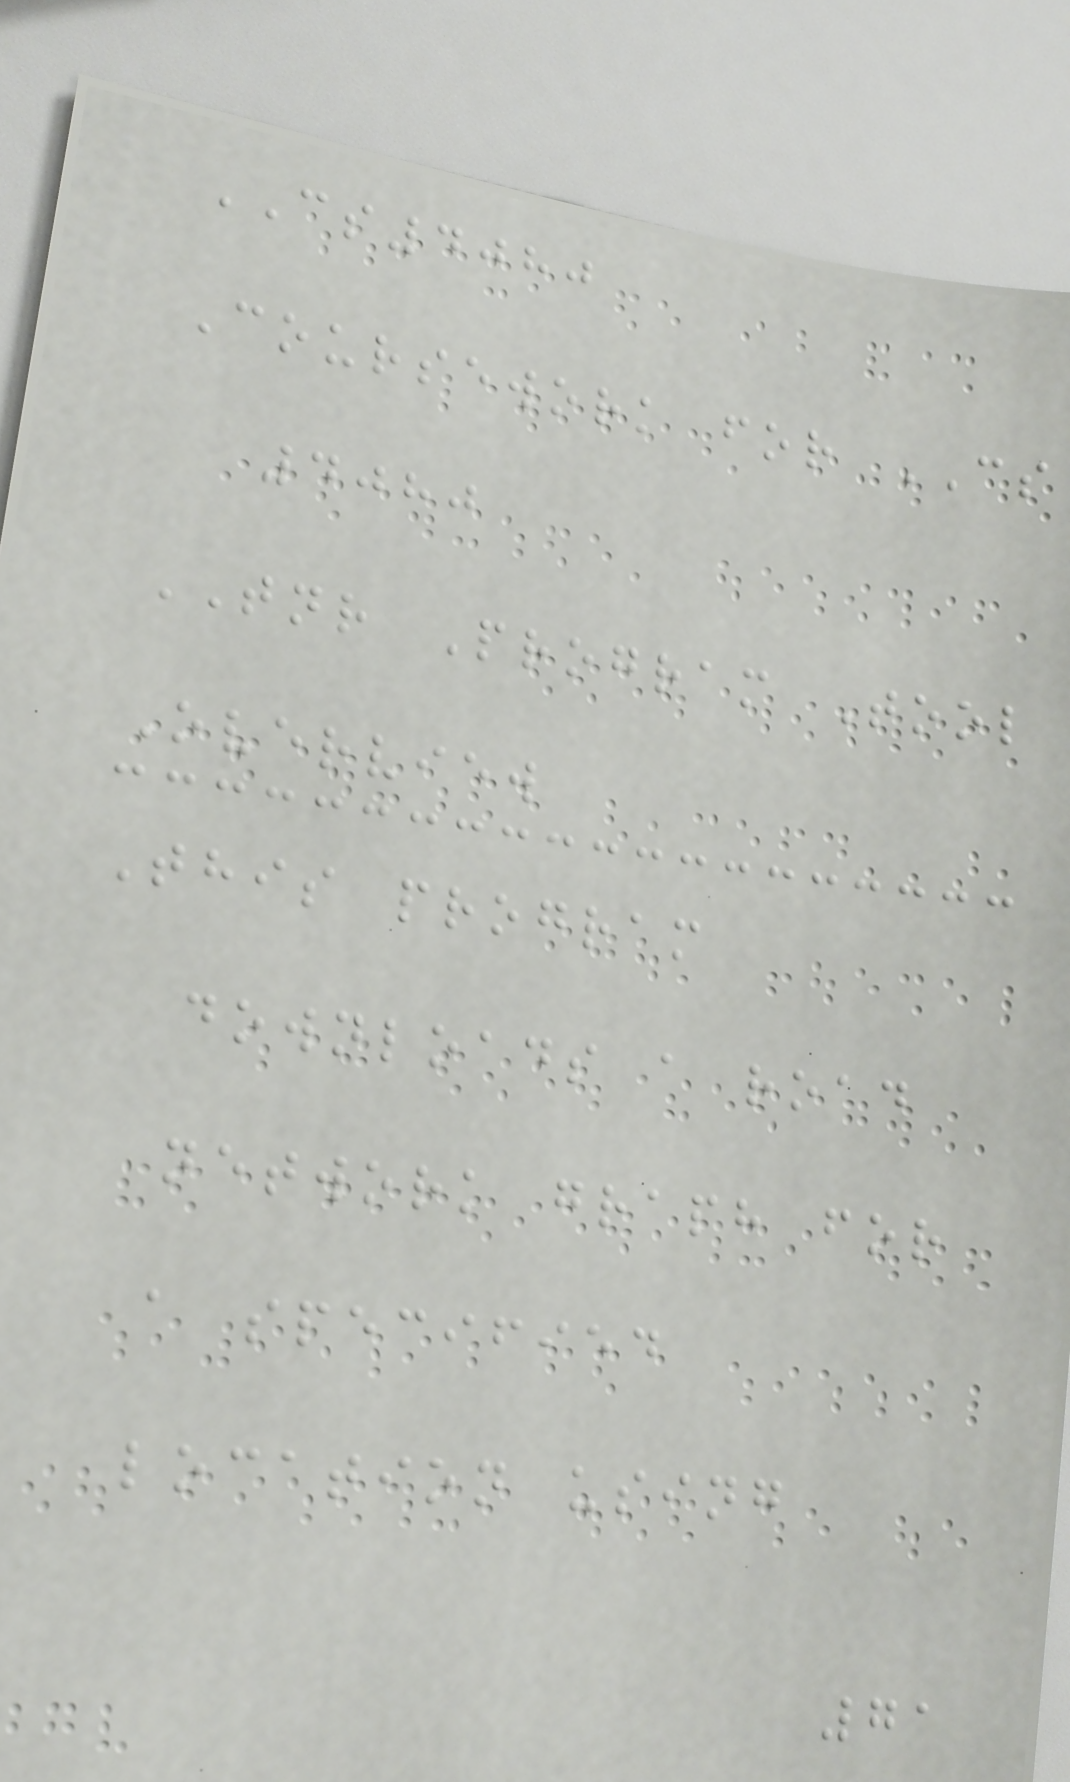CS4080
Coursework for CS
4080
TNR Program Tool
Overview
This program
downloads a road
network graph for
a specified
location using
71
